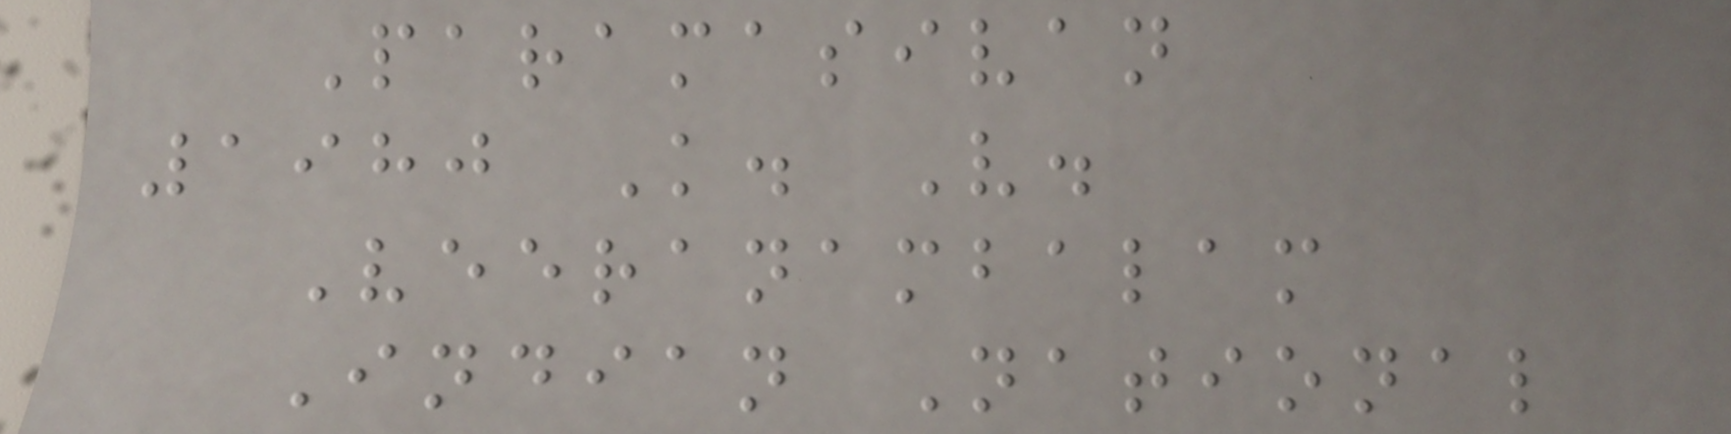Paramasivan
1980 K. V.
Veeranambalam
Indian National
